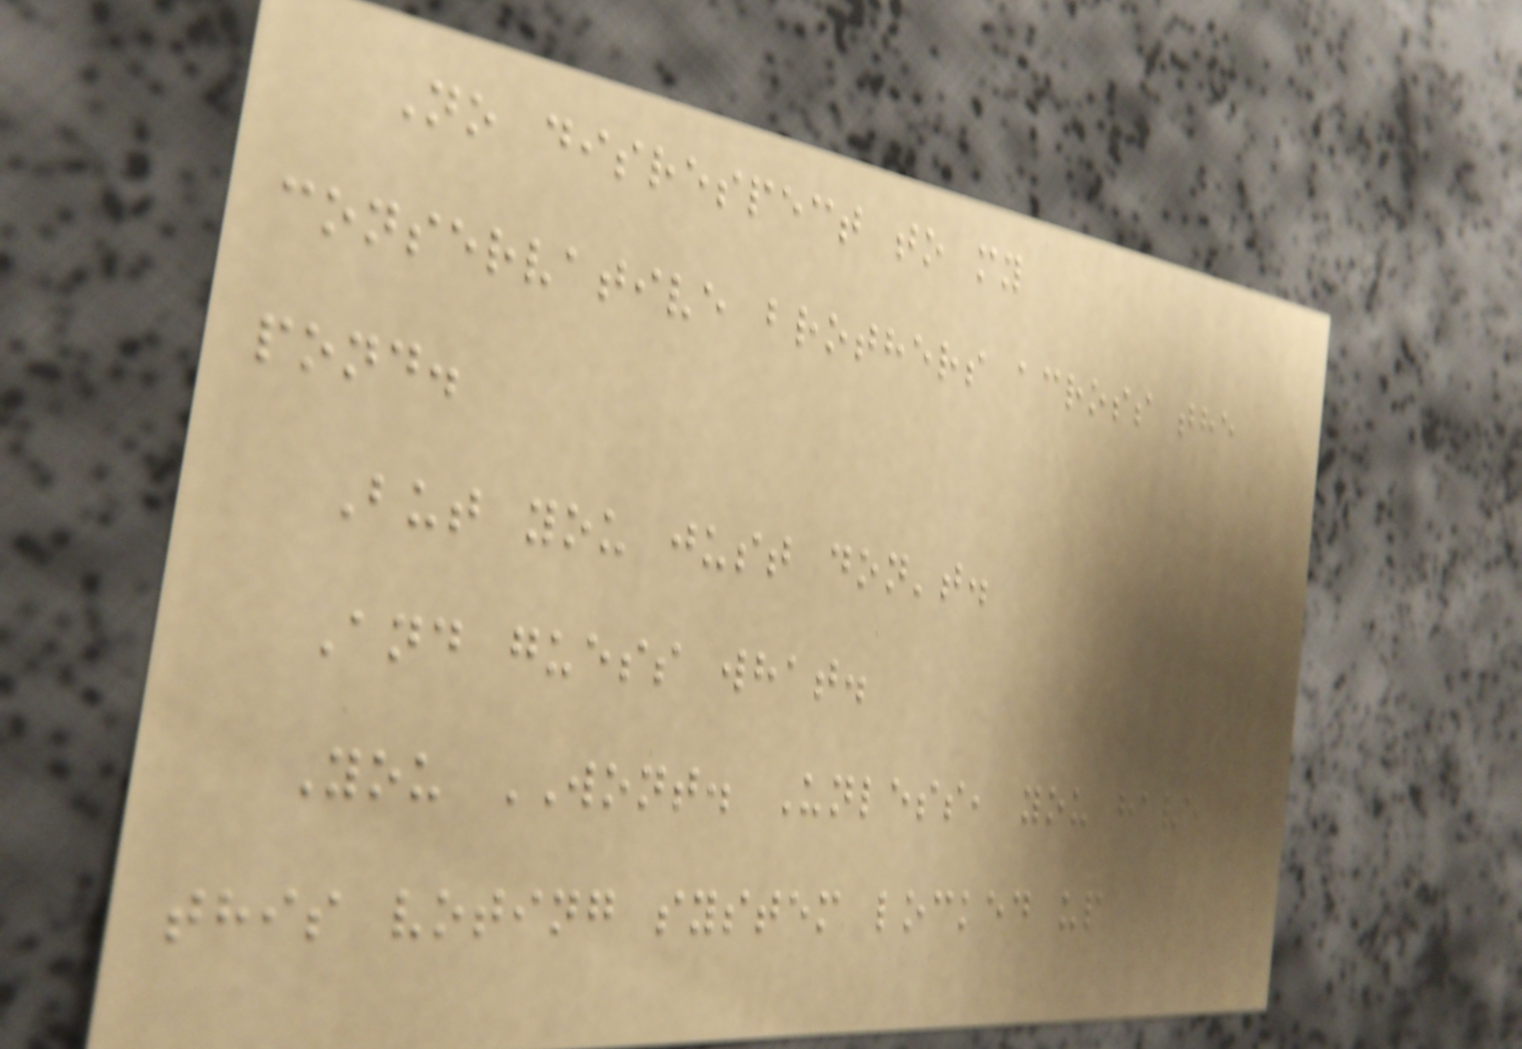No disrespect to my
conservative brothers across the
pond.
But you just don't.
And guess what.
You WONT. Unless, you have
this voting system locked up
